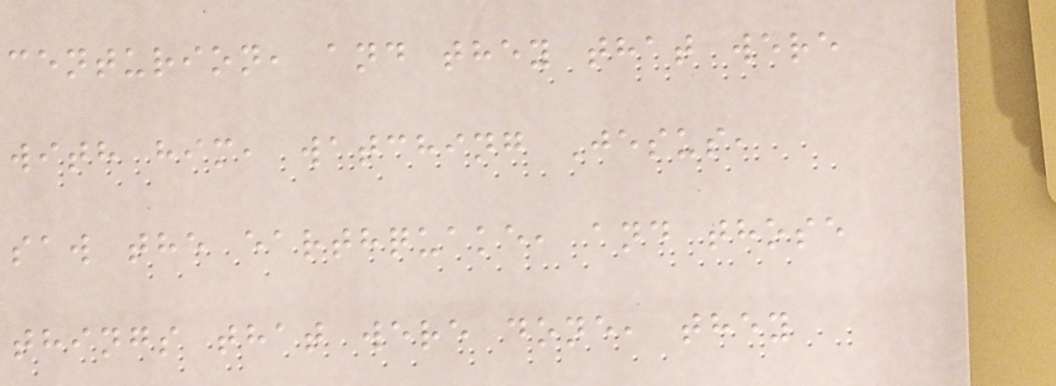centurion, and they that were
with him, watching Jesus,
saw the earthquake, and those
things that were done, they
